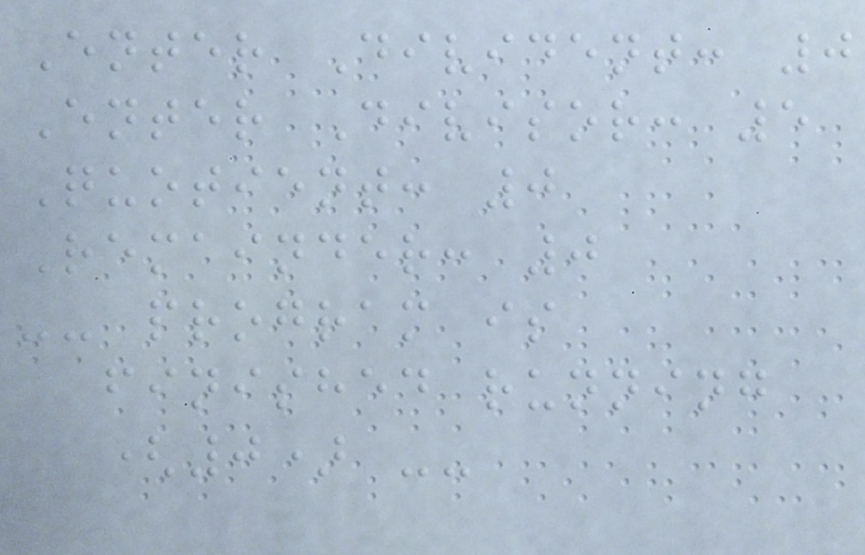Enter Divident: 0
Enter Divisor: 5
Quotient: 0
Remainder: 0
-- program is
finished running
(0) --
